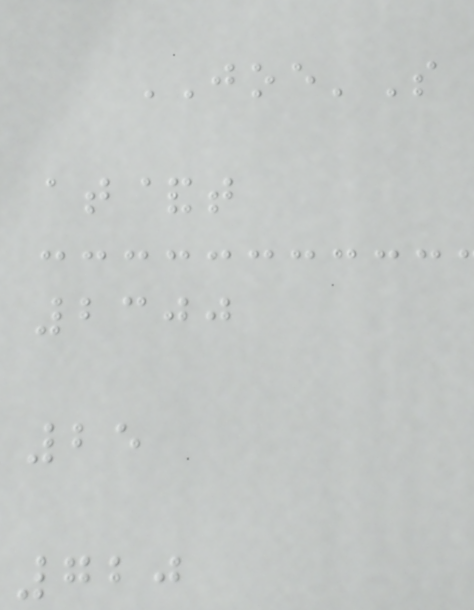JOE'S
at&t
2300
25
720
